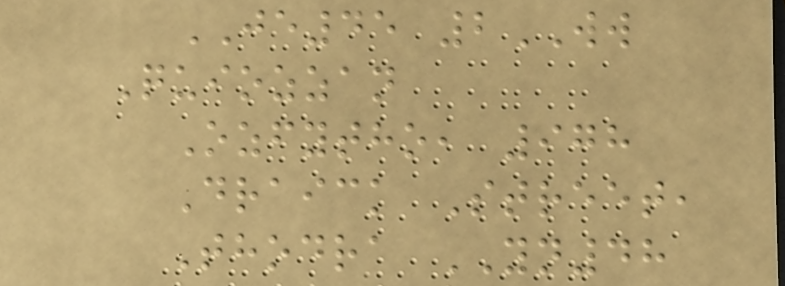JE45 2WW
Quiozzan
Ozfytho, 978
Draick Street,
Thodra YN48
